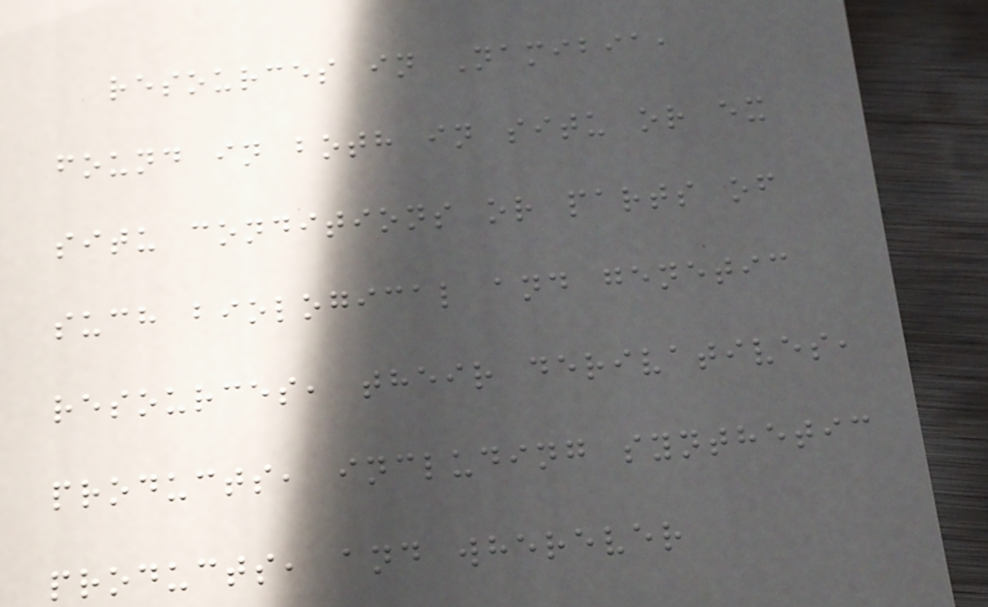resources in Namibia,
found in both in situ or ex
situ conditions or parts of
such biological and genetic
resources, their derivatives,
products, including synthetic
products, and wherever
